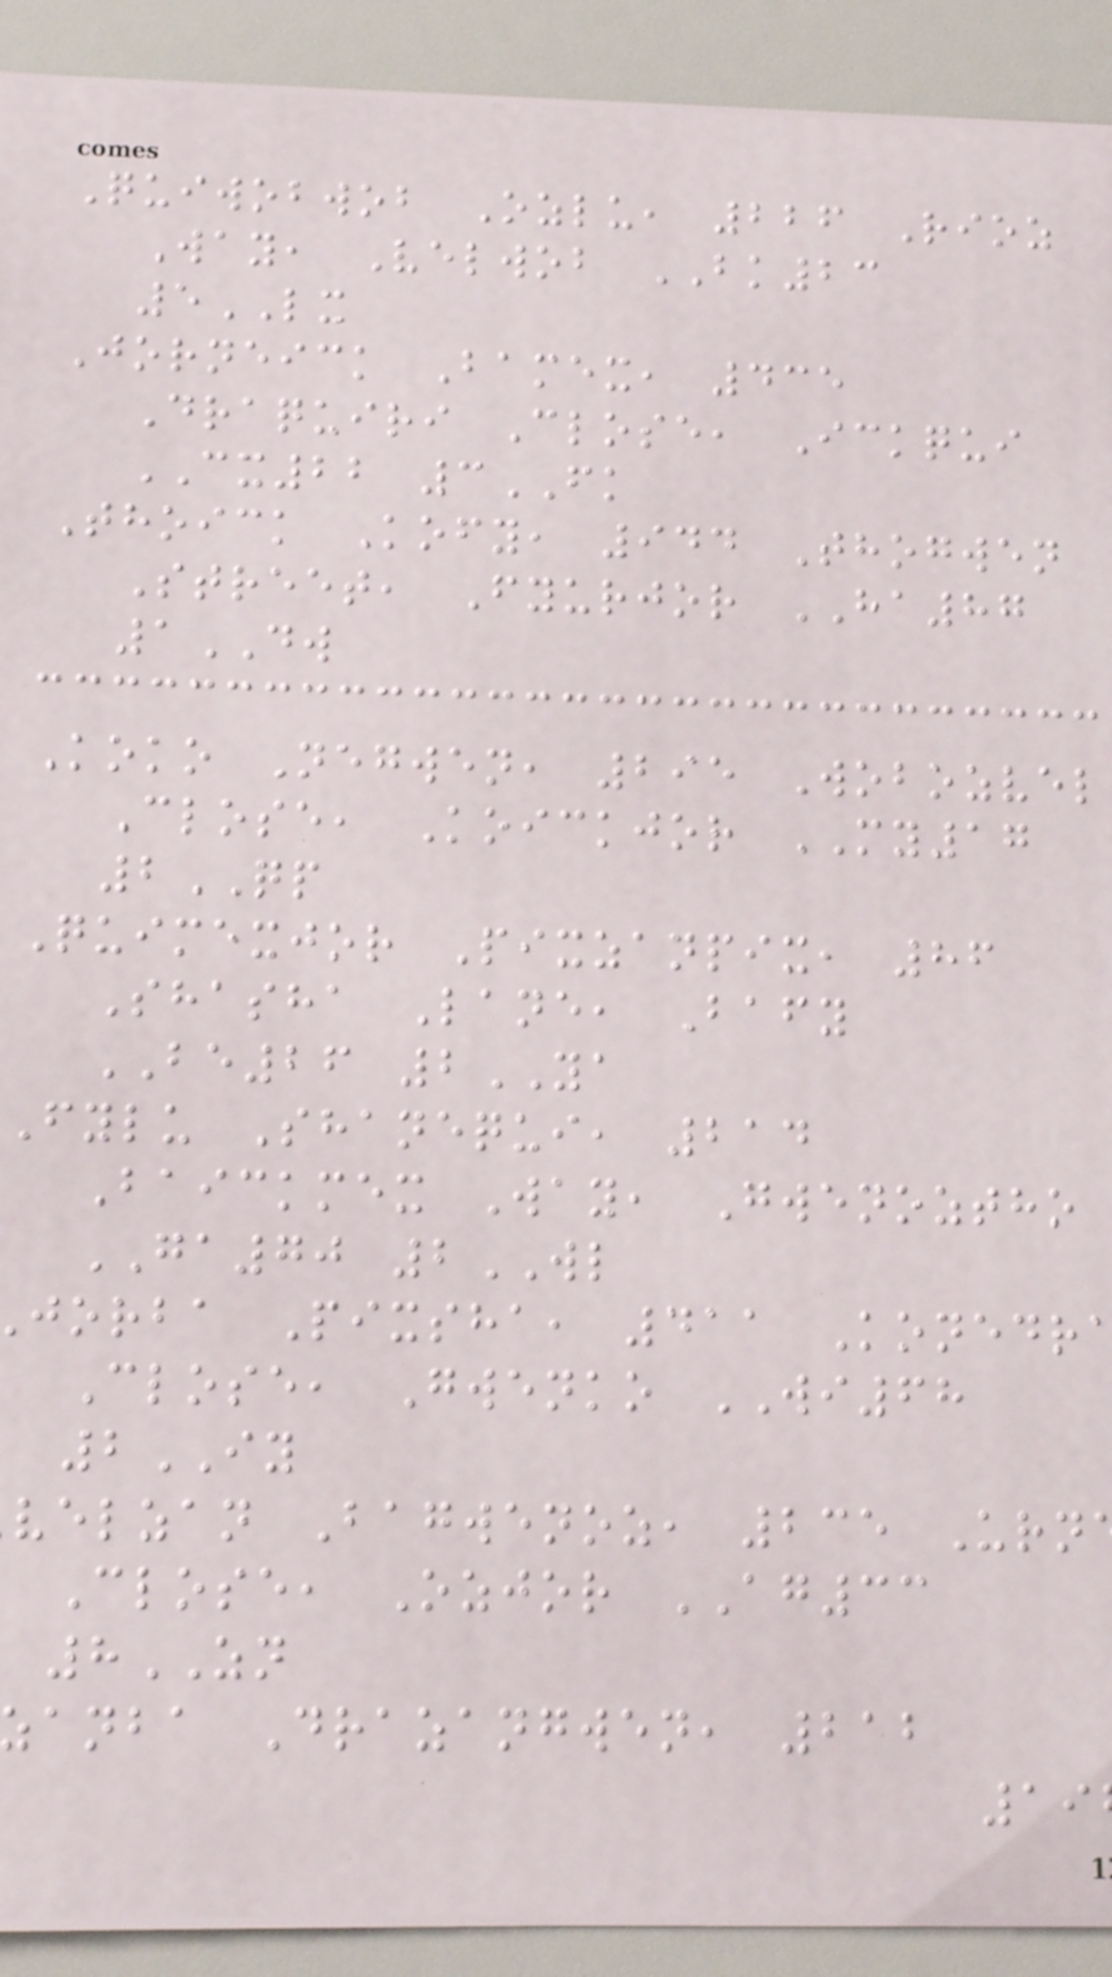Quiwobwob Ozlu, 226 Rioz
Way, Velwob BK23
5LX
Jorneick Bamex, 435
Draquiri Close, Ickqui
CX22 3FK
Thoick Kofy, 944 Thogwen
Street, Fyurjor HA87
1DW
Koko Negwen, 295 Wobozvel
Close, Koickjor MY17
2QP
Quimexjor Pixzanpix, 86
Shasha Lane, Bafy
BE26 2YA
Fylu Shanequi, 214
Baickmex Way, Gwenoztho
GA70 2WL
jorba Pixsha, 411 Konedr
Close, Gwenko WI68
2IY
velzan Bagwenoz, 235 Urn
Close, Ozjor AG33
8ZN
anba Drazangwen, 212
